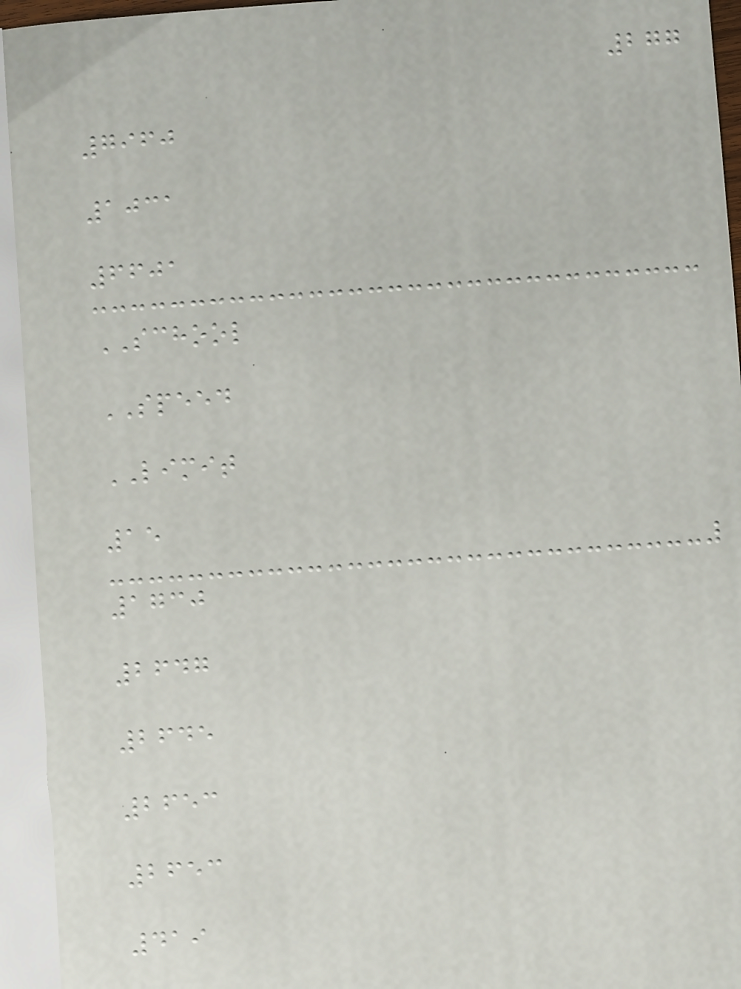277
7960
1031
6601
SCHOOL
SPEED
LIMIT
15
1730
2647
2645
2653
2653
419
